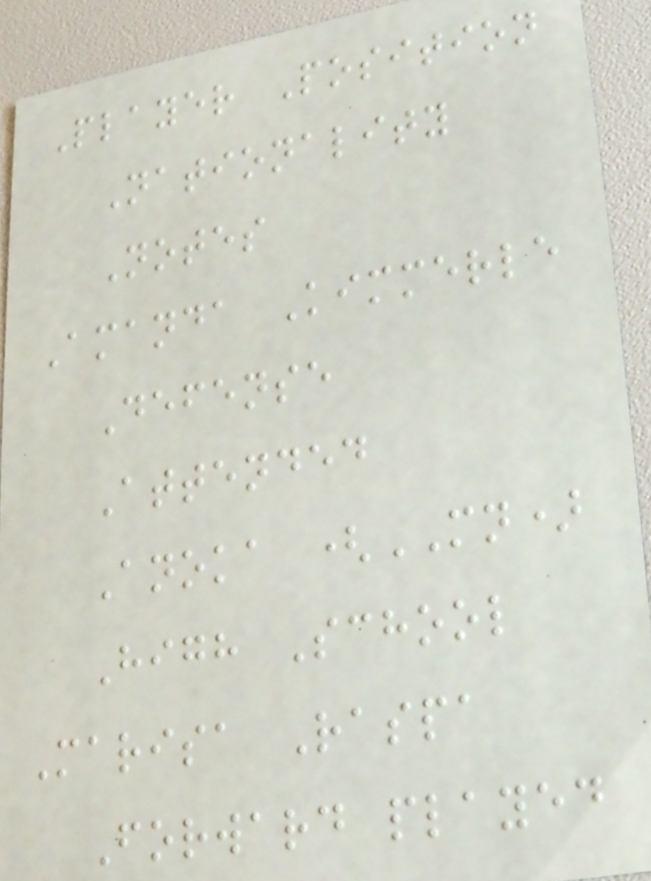Player Position
Nationality
Notes
Amanda Kimmerle
Defense
Attended
Anoka (MN)
High School
Marisa Raspa
Forward played
